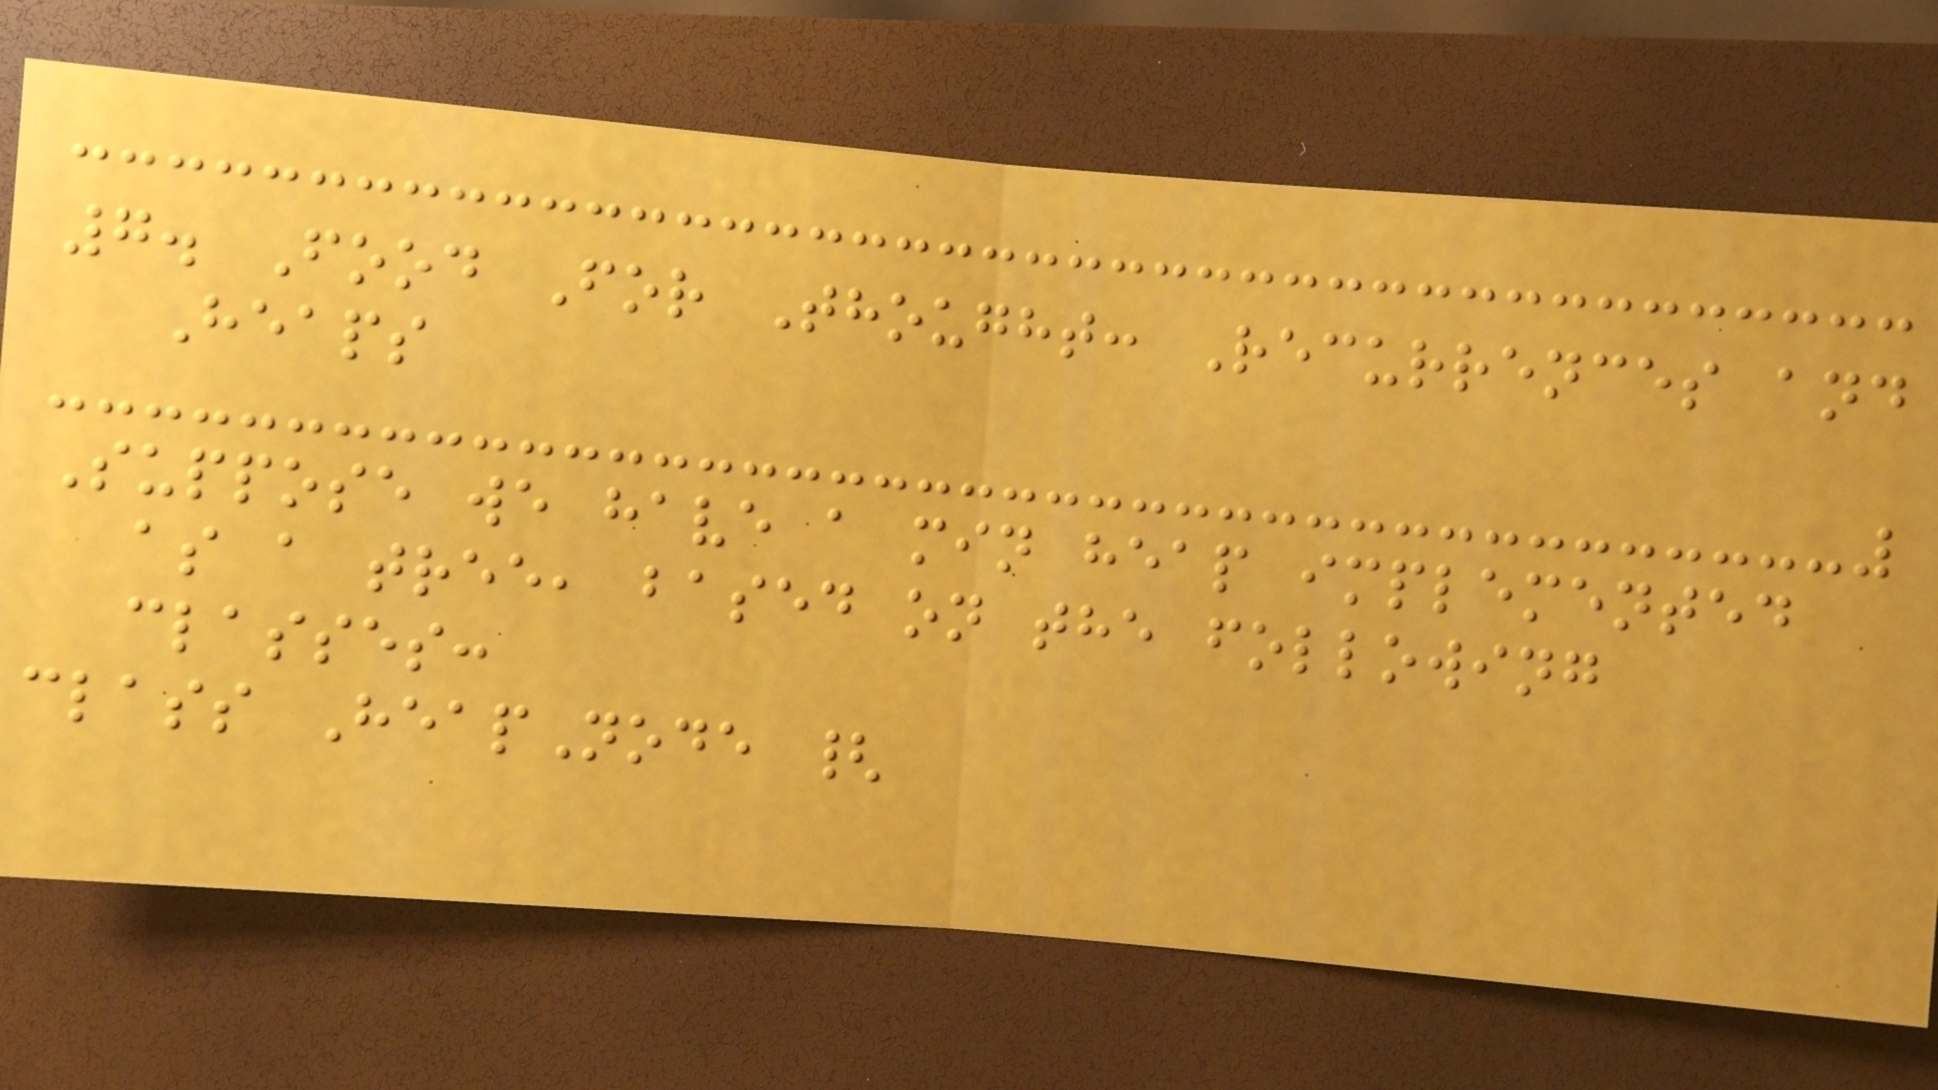7. Food For Thought: Recurrences and
Heaps
Suppose we have a min heap implemented
as a tree, based on the following
classes:
class HeapNode {
